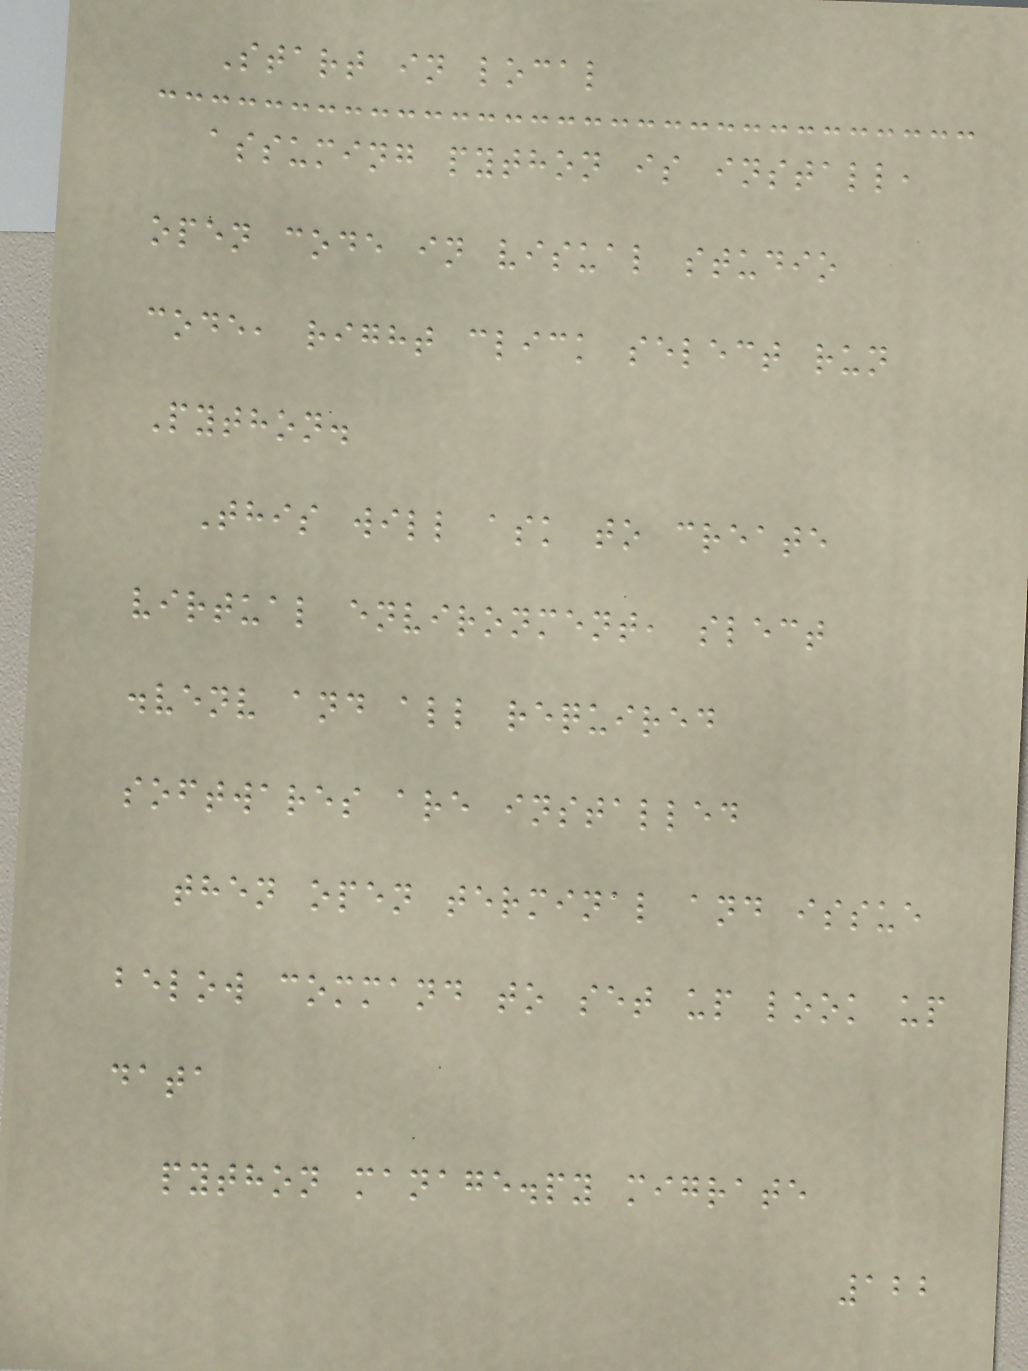Start in local
assuming python is install,
open code in visual studio
code, right click select run
Python.
This will ask to create
virtual environment, slect
.venv and all required
softwares are installed
then open terminal and issue
below command to set up look up
data
python manage.py migrate
122
